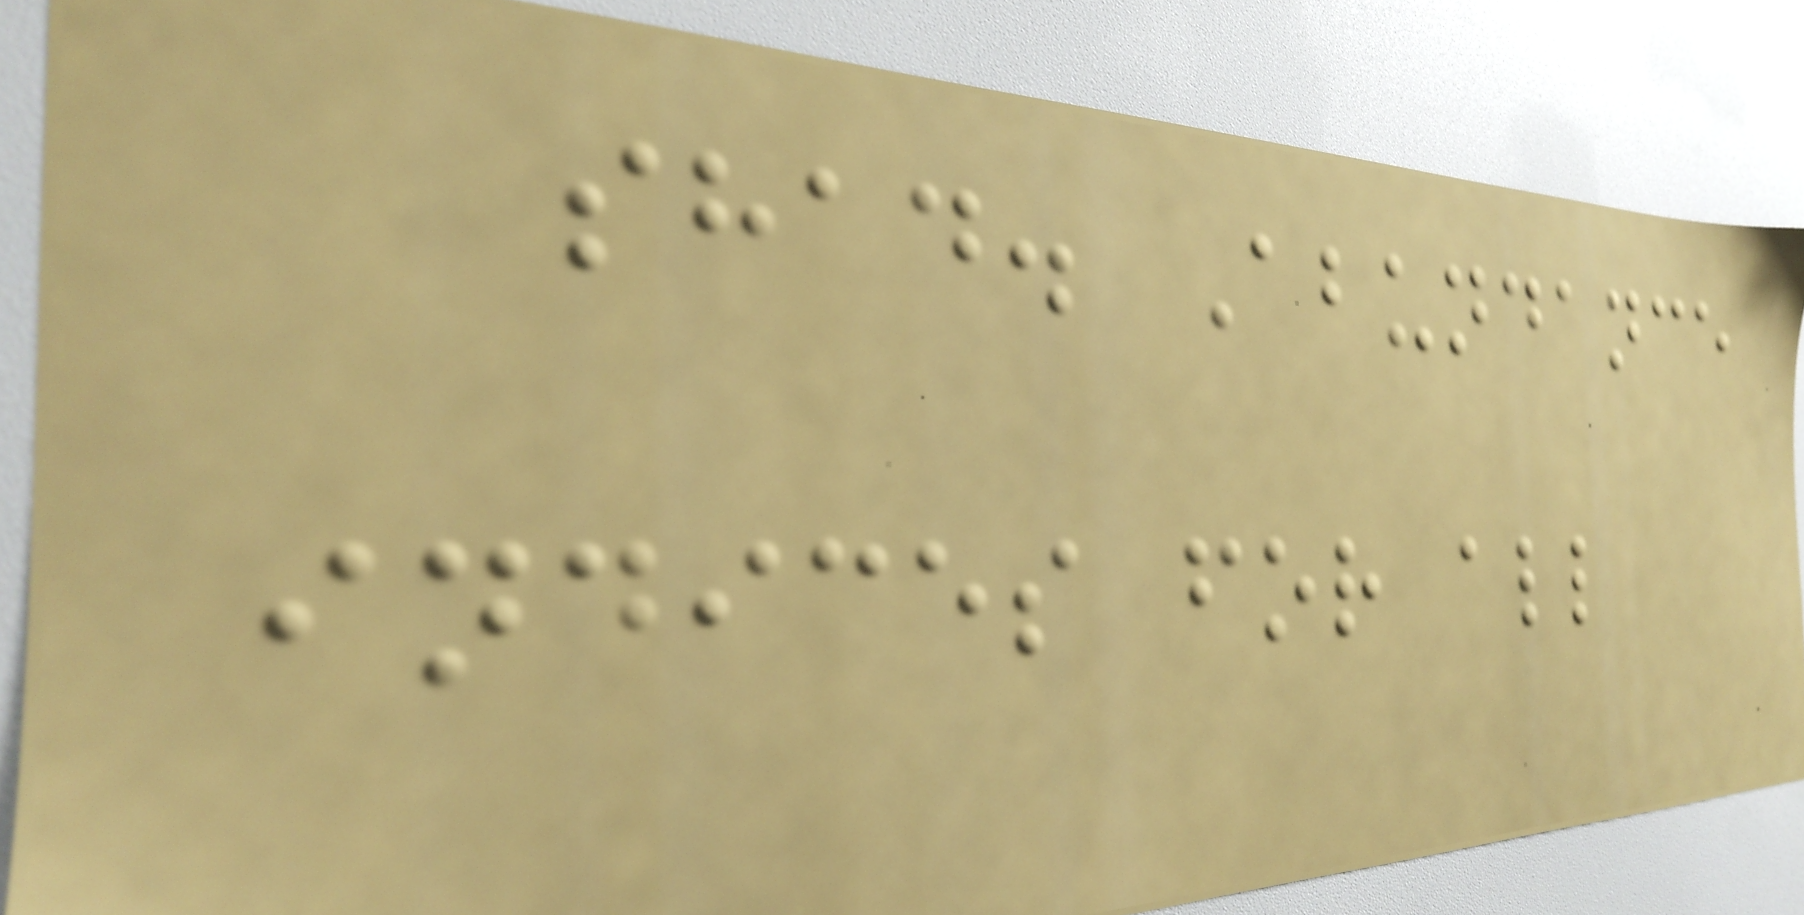shad. Abundance
indices for all
